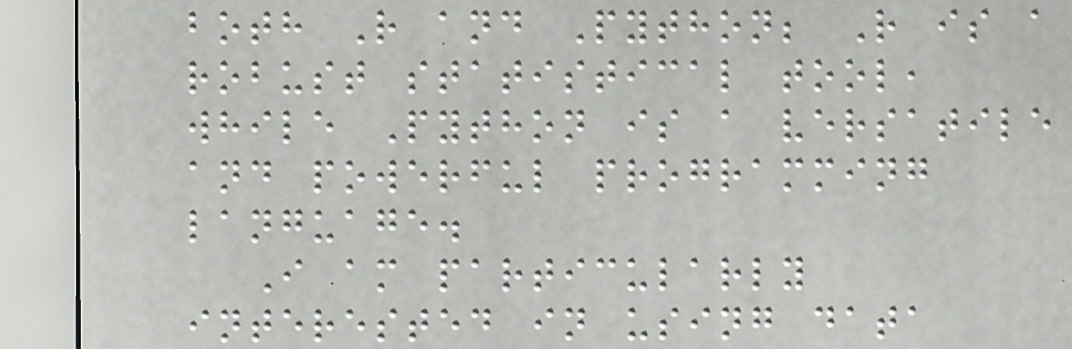both R and Python; R is a
robust statistical tool,
while Python is a versatile
and powerful programming
language.
I am particularly
interested in using data
